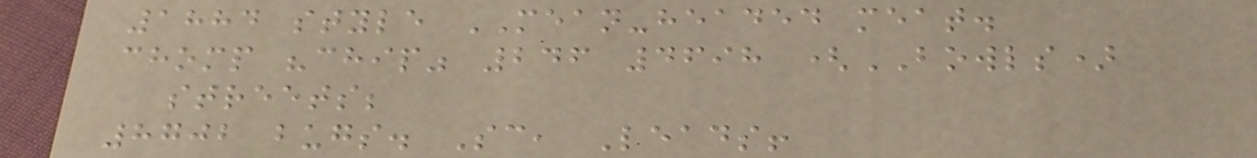1884 style MEAN-headed meat.
chomp "chip" 246 4698 (BOWLS)
streets;
8702 bugs. Sc, Leads!
